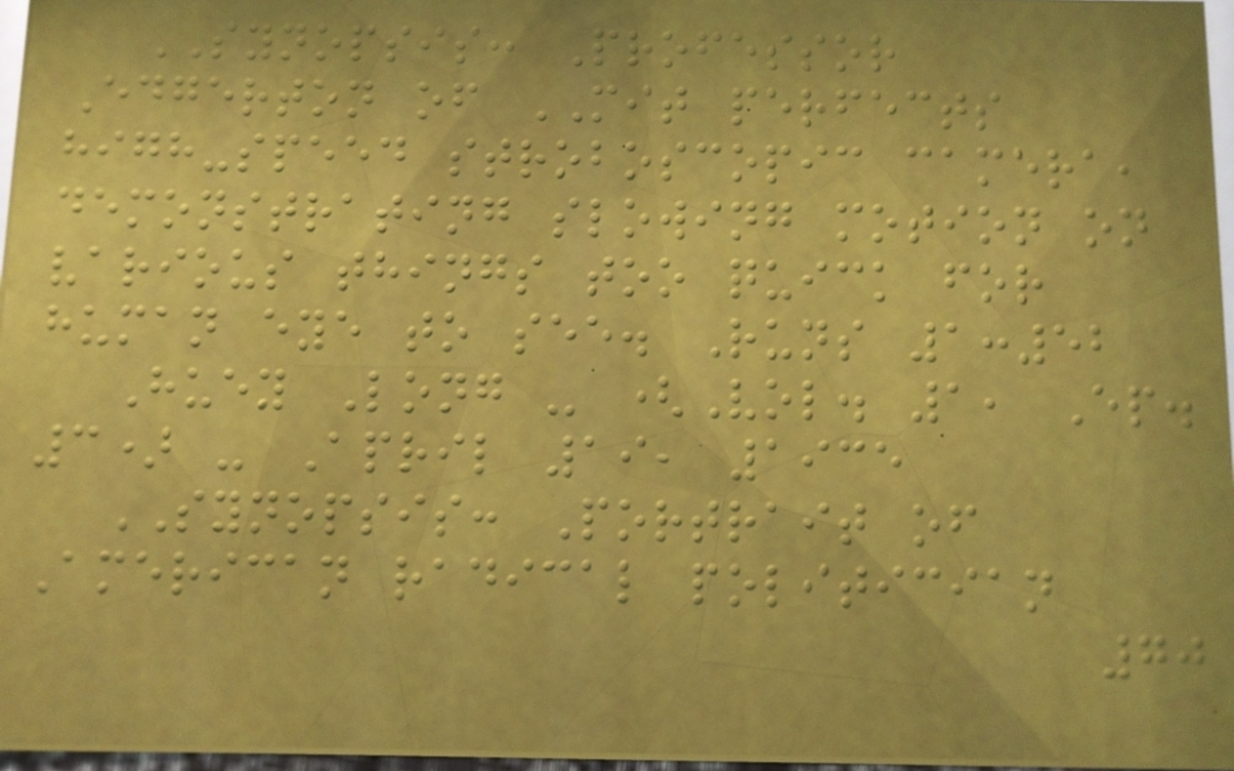SYNOPSIS: Professor
Edgerton of MIT perfects
high-speed stroboscopic camera,
demonstrating slowing motion on
various things too quick for
human eye to see. Runs 1:52
Huey Long - (Vol. 1, Ep.
3) - April 19, 1935
SYNOPSIS: Portrait of
American radical politician
70
